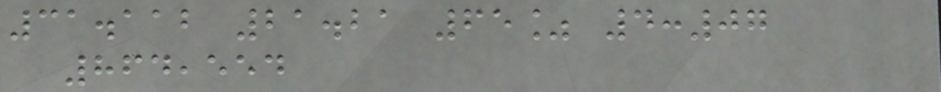31.112 21.21 65% 4:07
864,554
